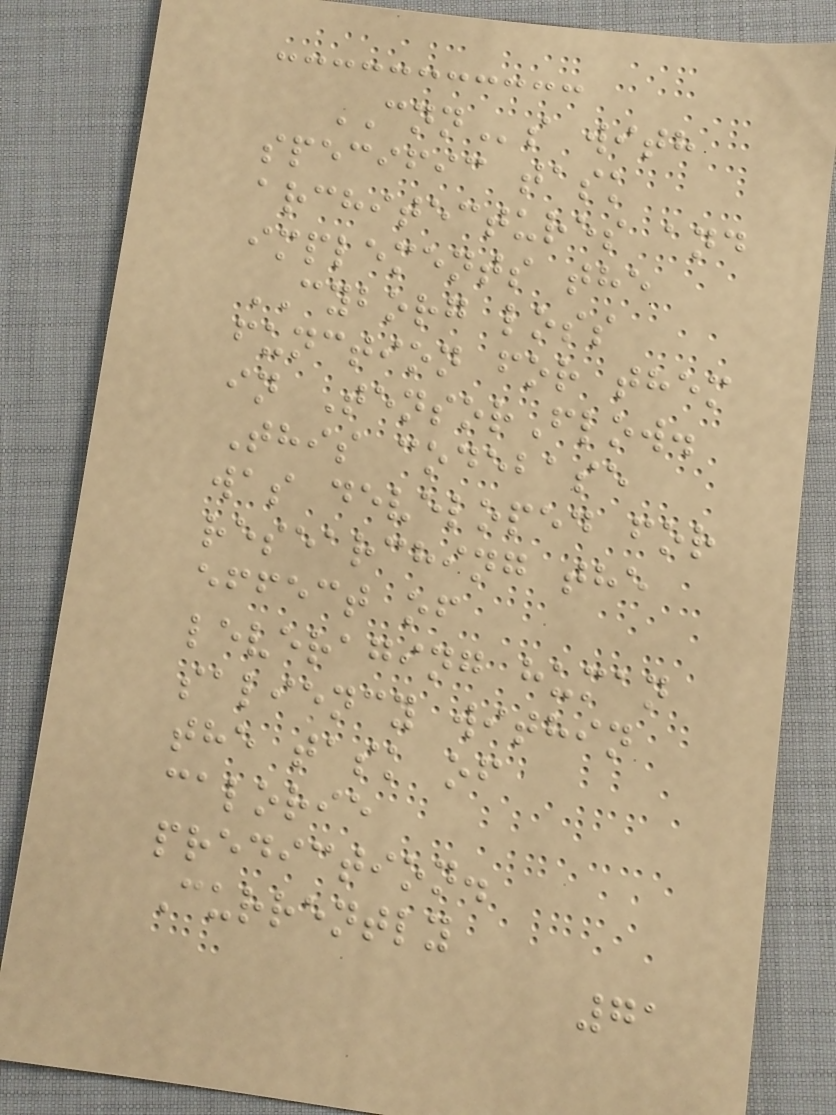CNNs with
specific task
architectures and
implements the
CYBORG loss
function for them
in TensorFlow.
This codebase
was developed for
researching the
effect of
leveraging human
saliency within
the task of
calorie
prediction.
Currently
71
